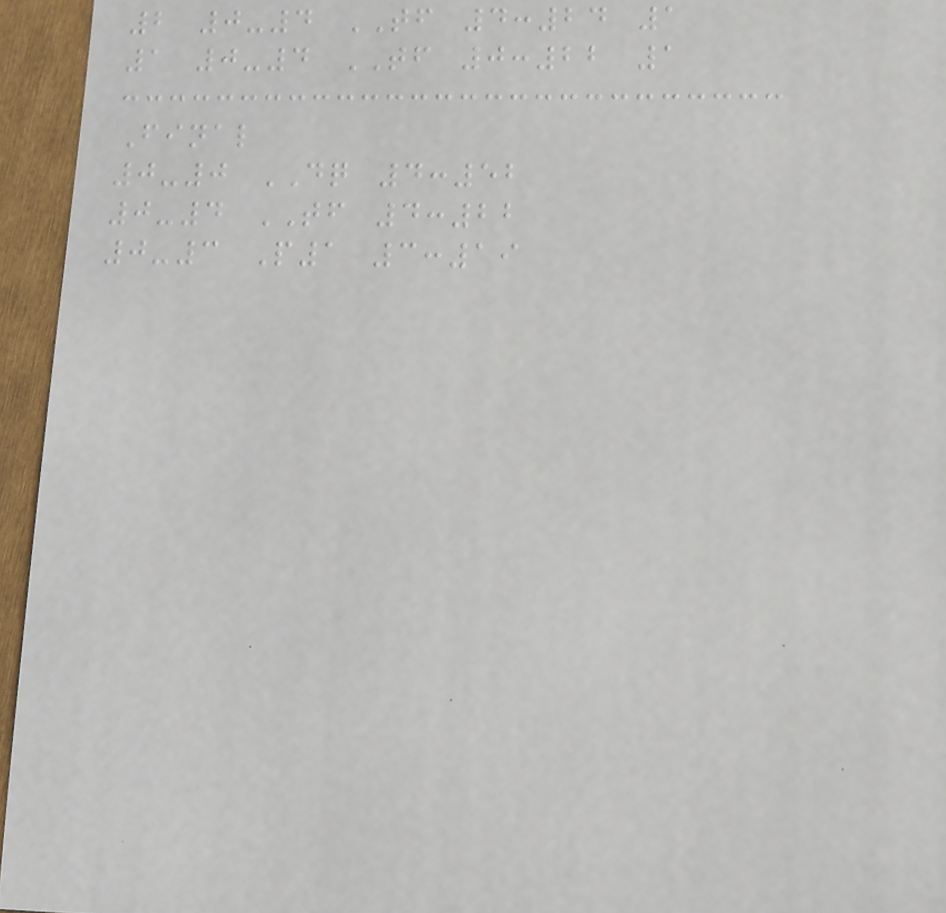2 0-4 TF 4:24 1
1 0-4 TF 0:22 1
Final
0-0 DQ 4:52
0-4 TF 4:22
0-3 P1 3:19
